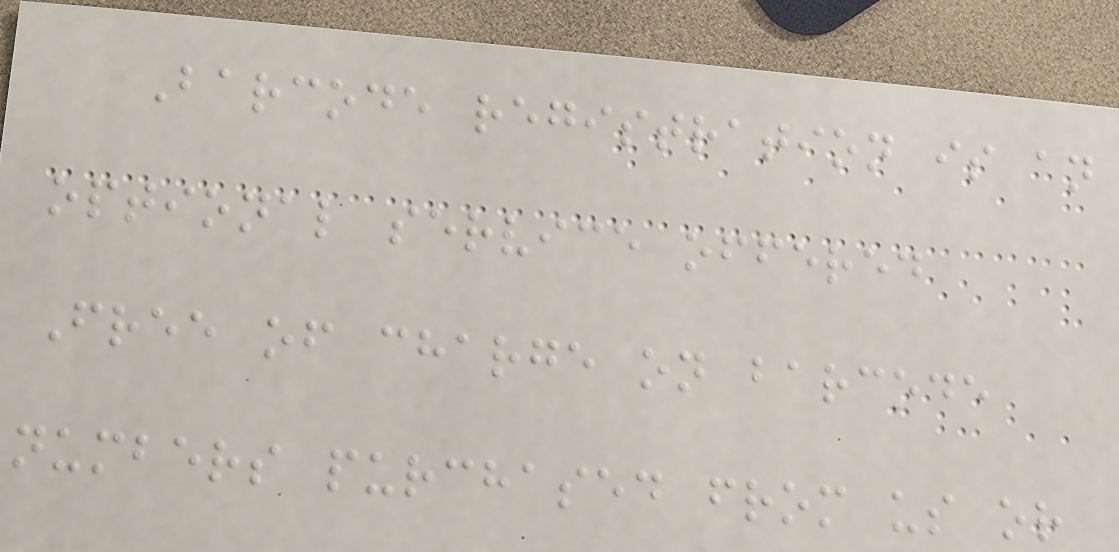Barcode registration is an
optional service offered
Free of charge on barcode
numbers purchased from us or
